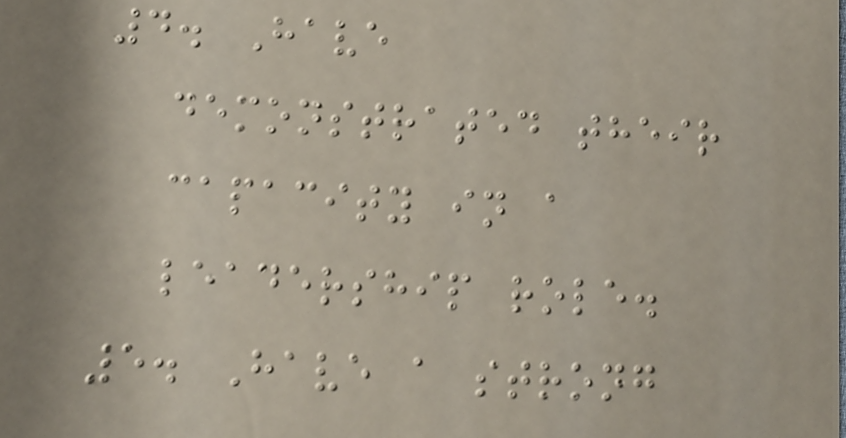4. Have
demonstrated their
capacity in a
leadership role.
5. Have a strong
